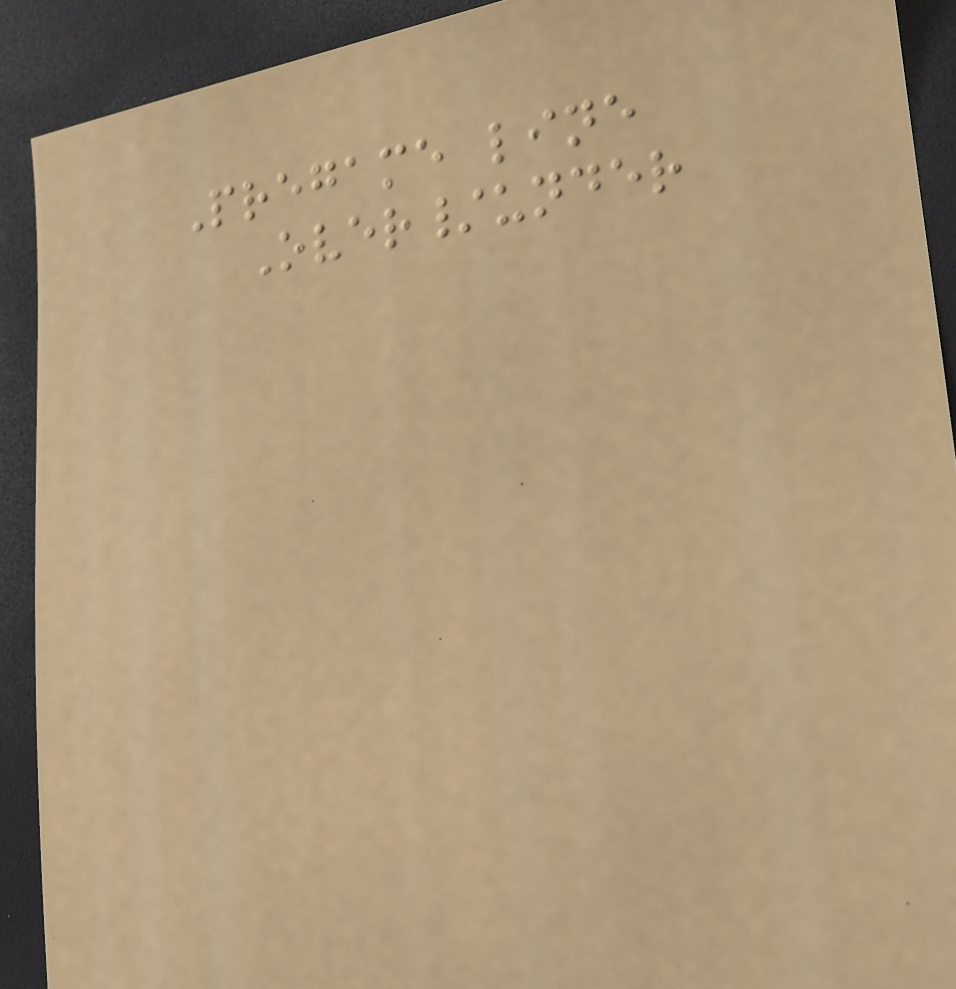Pregame line
Over/under
